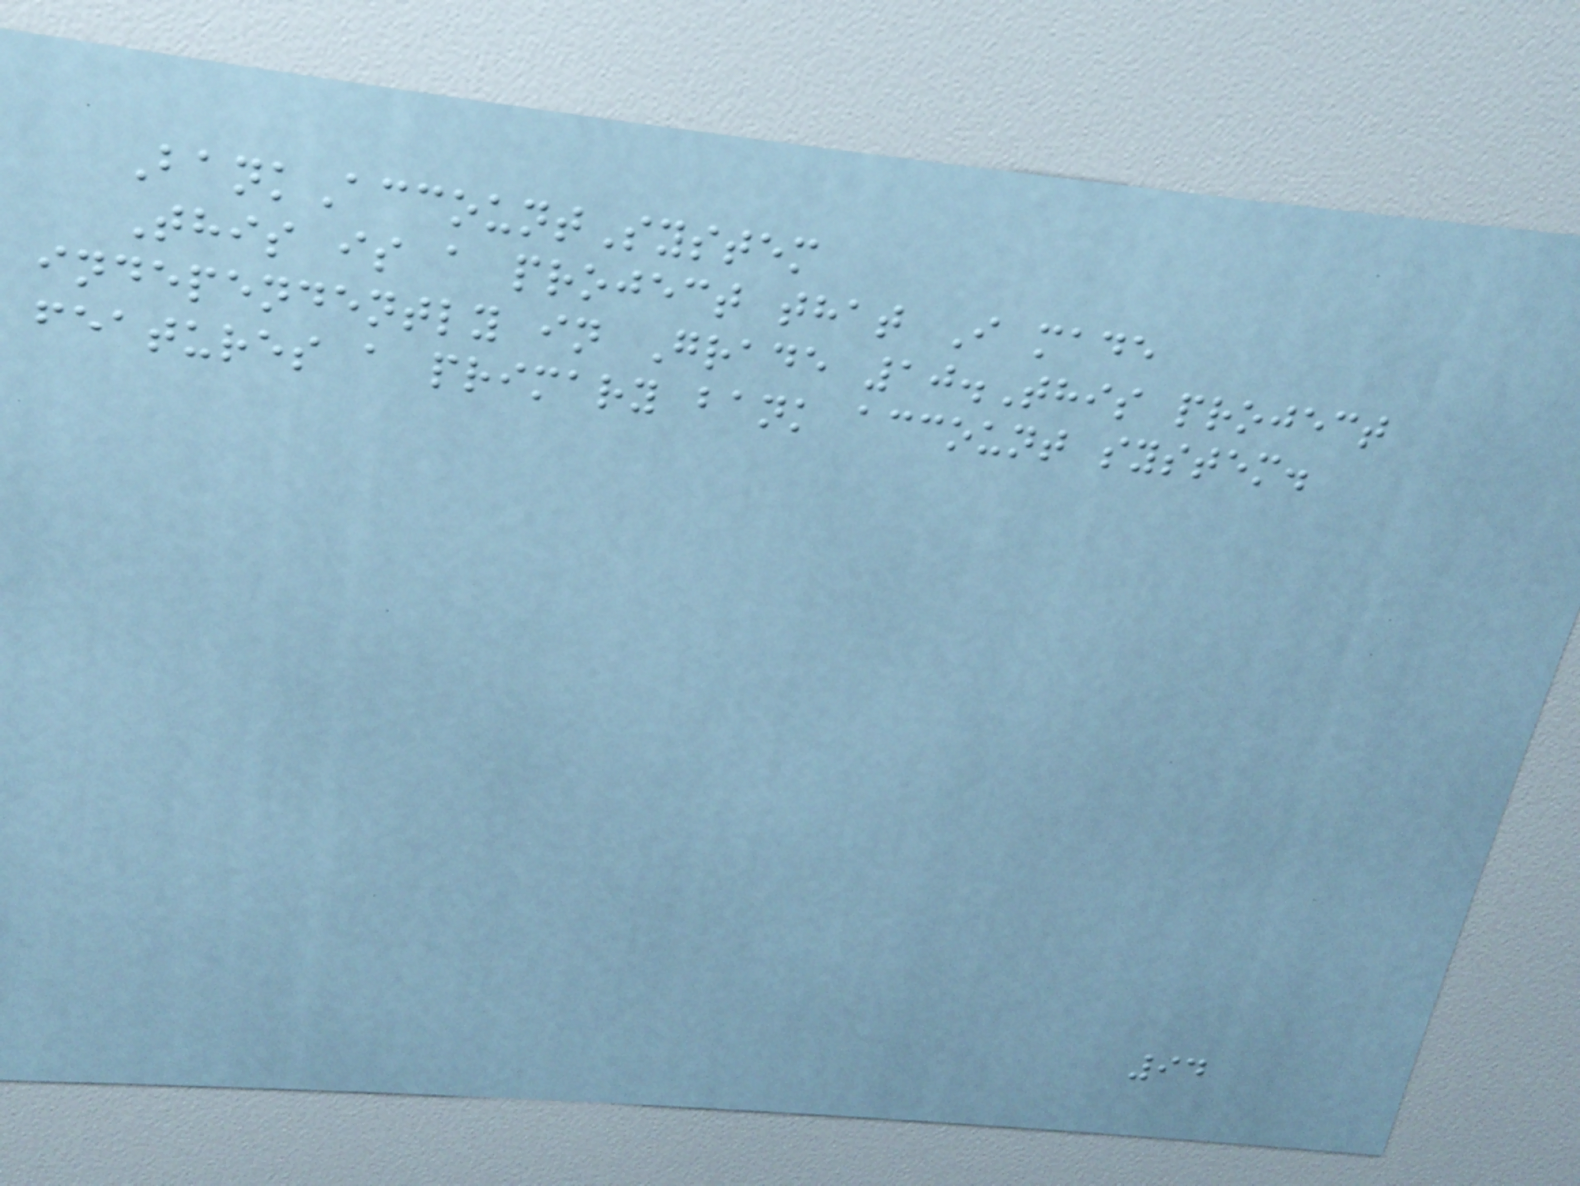BankAccountSystem
This is a project that I made
independently in Grade 10.This project
features a primary bank account system.
94
